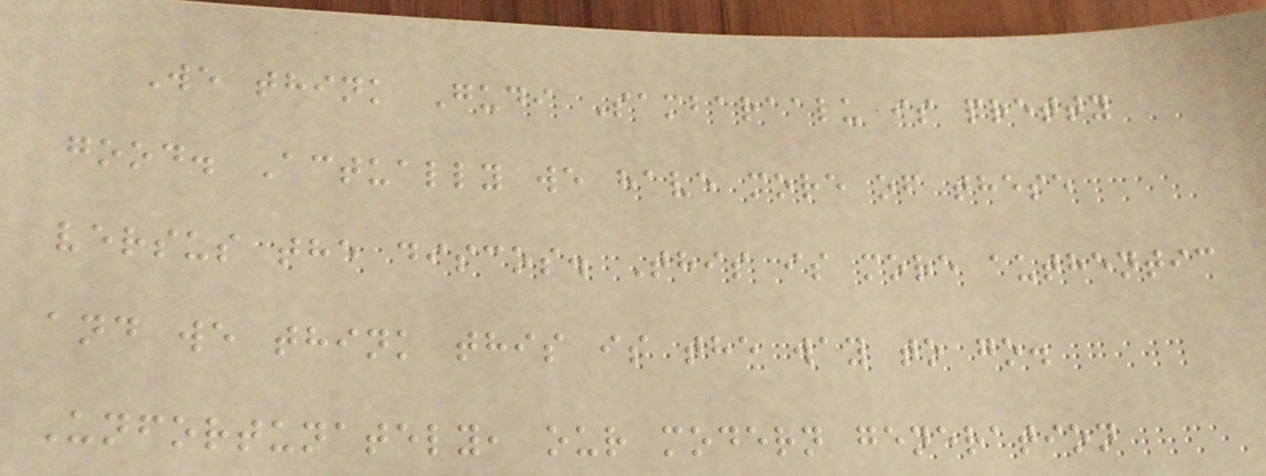We think Gudi Sambaraalu is pretty
good. Actually we have more of these
versus the discos. This is more authentic
and we think this is the way to go.
Unfortunately, our modern generation
